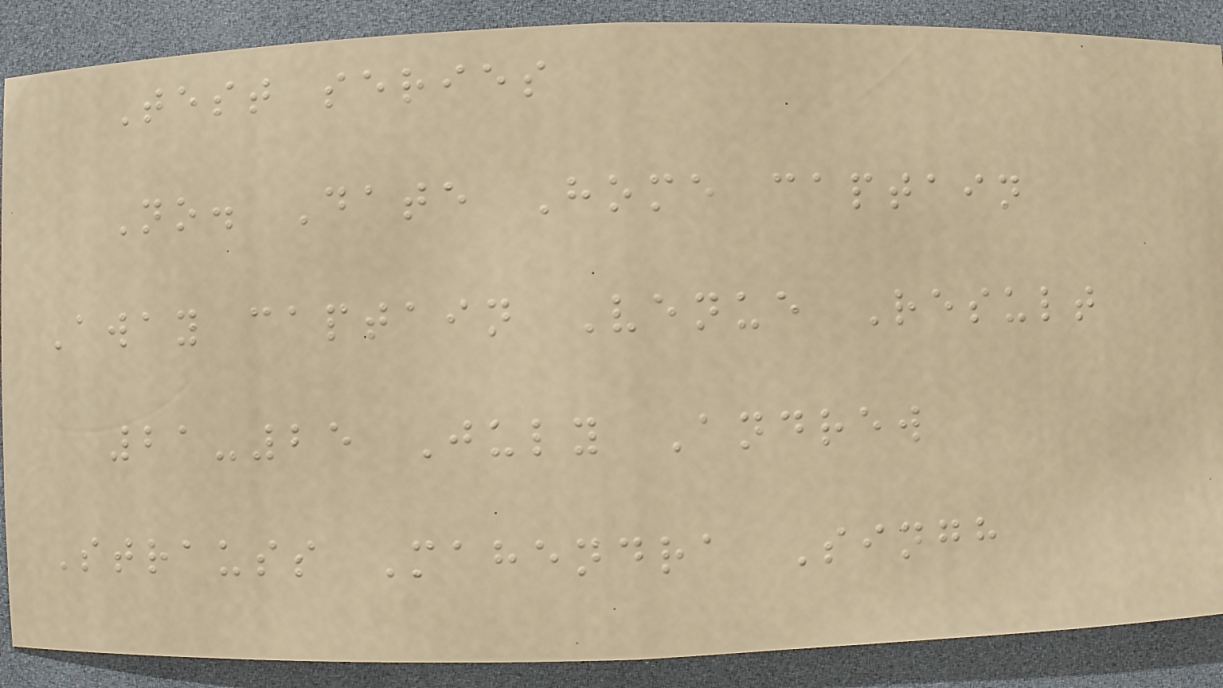Test series
No. Date Home captain
Away captain Venue Result
21-25 July Andrew
Strauss Mahendra Singh
